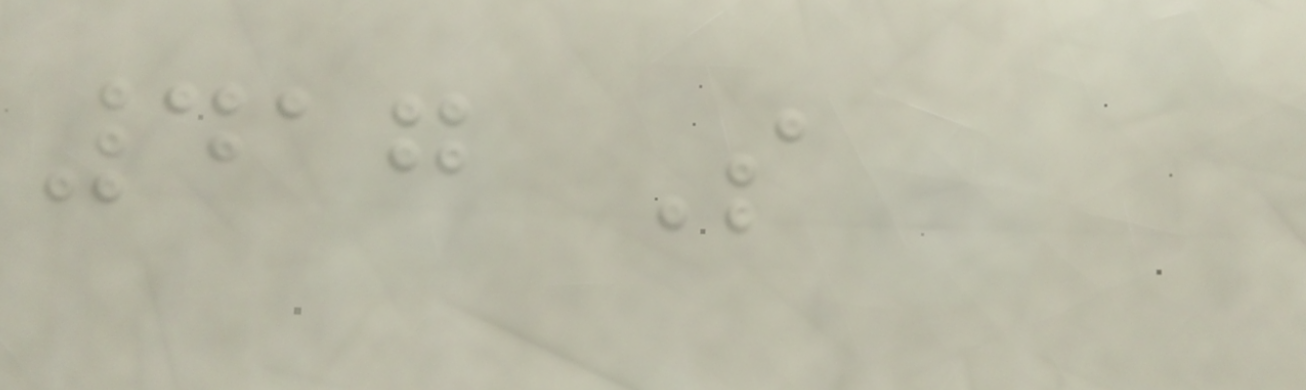417 S
